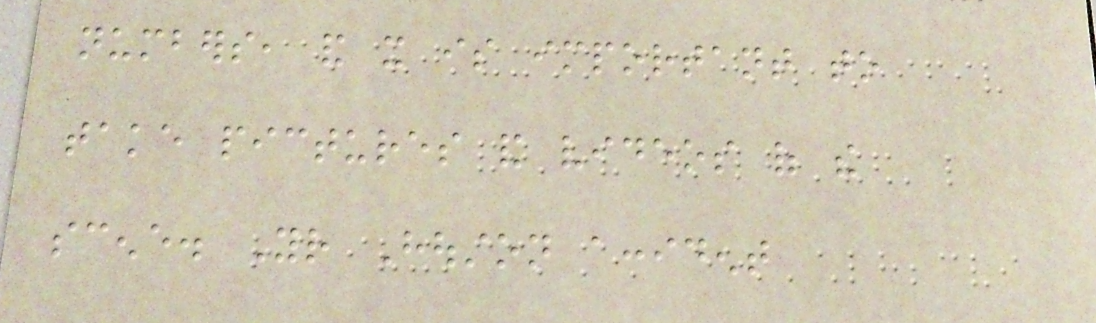numbers, and it is important to
take pictures and videos of the
scene. Your Houston accident
